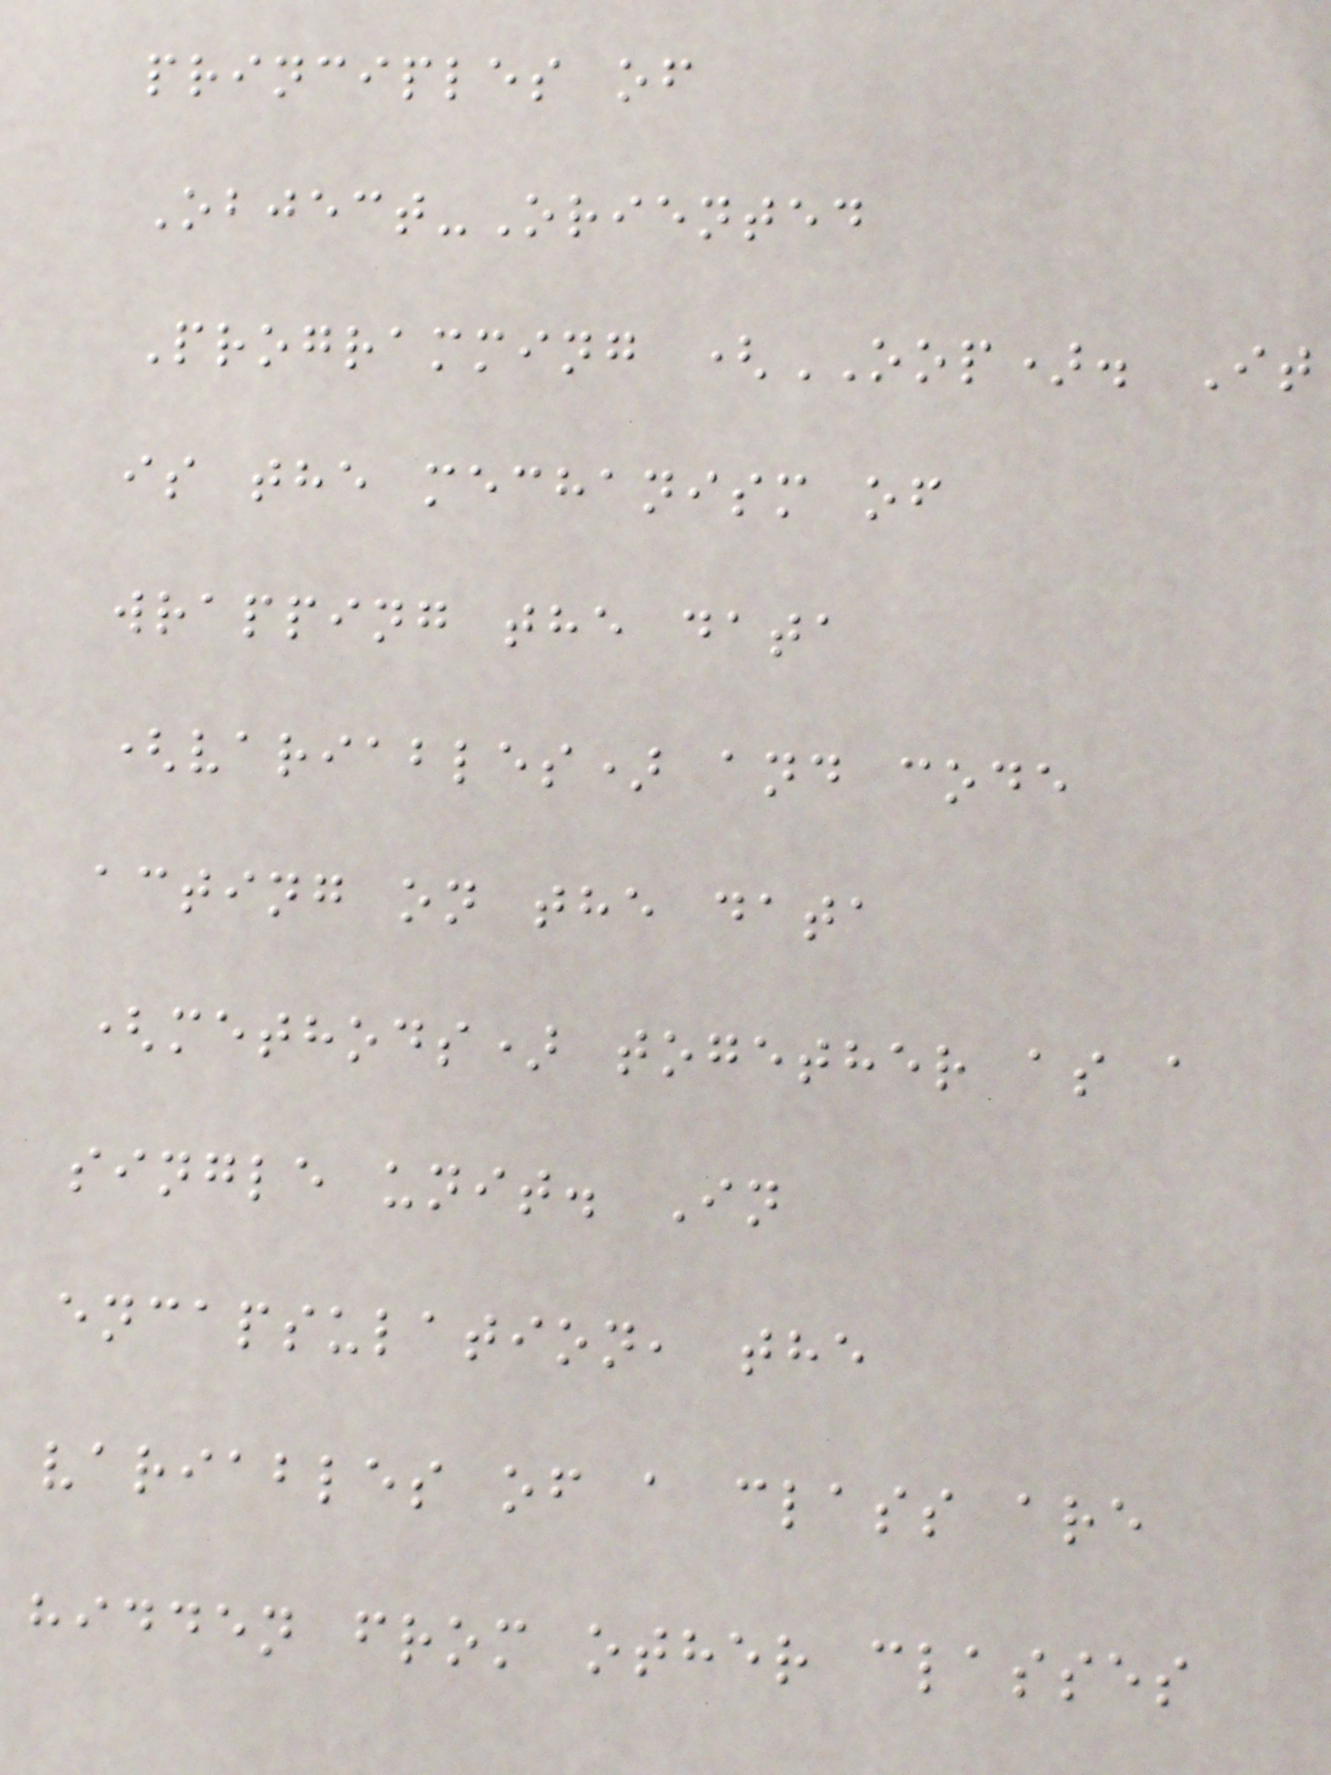principles of
Object-Oriented
Programming (OOP). It
is the mechanism of
wrapping the data
(variables) and code
acting on the data
(methods) together as a
single unit. In
encapsulation, the
variables of a class are
hidden from other classes
